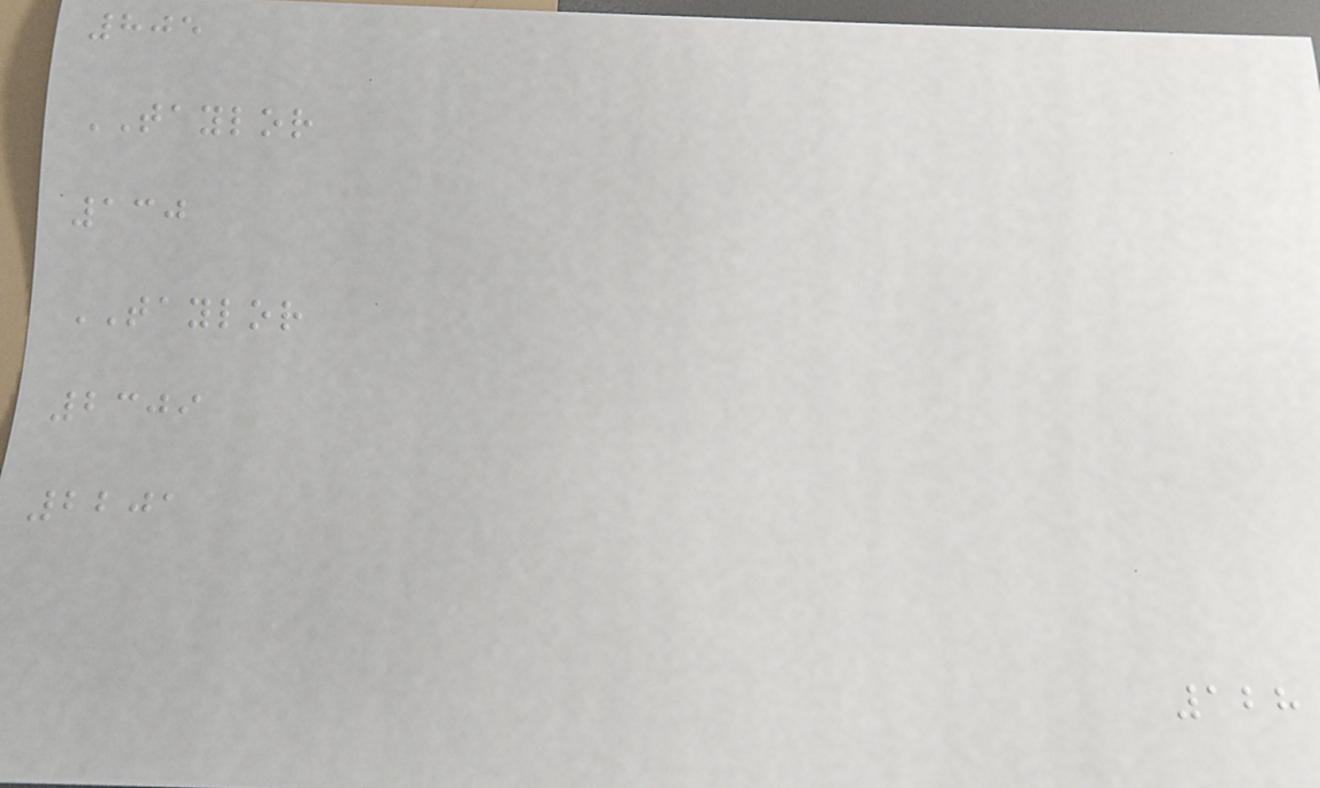805
TAYLOR
130
TAYLOR
2309
2201
128
